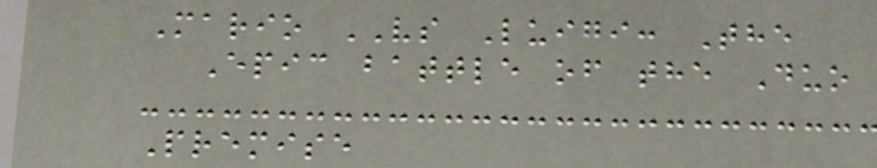Mario VS Luigi: The
Epic battle of the Duo
Premise
